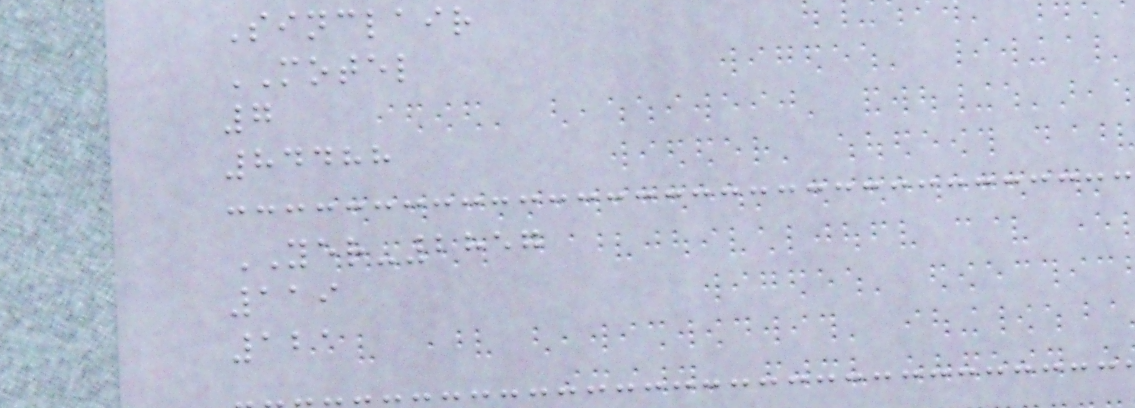Sinclair
MOTEL
7
84488
YER-2857
119
121
